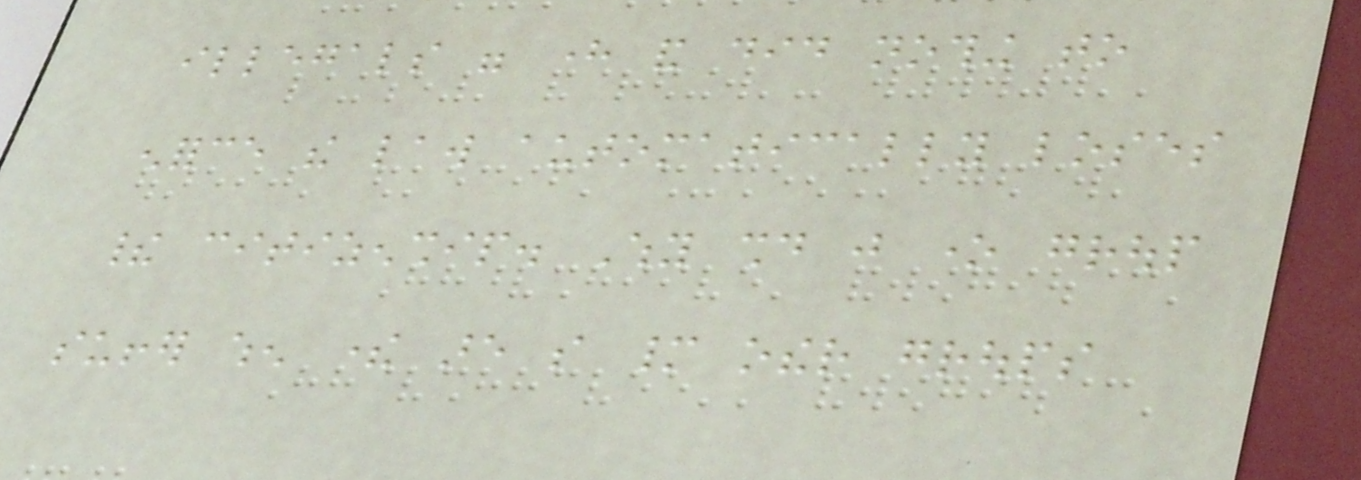illegals were here and did nothing to
enforce the law automatically loses
their citizenship. Why should just one group
suffer when there are so many other groups
